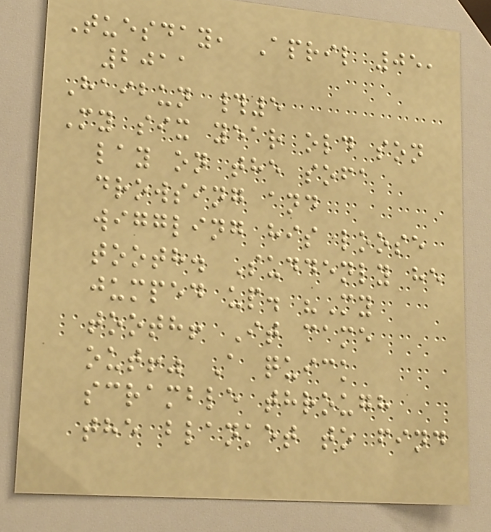Tuesday, April 05,
2011
Haibun #5
My six year old son
lay on the sofa
drowsing and
wiggling his loose
tooth. Suddenly he
jumped up. "My
tooth! It came
out!" A quick
scramble through
the blanket to find
